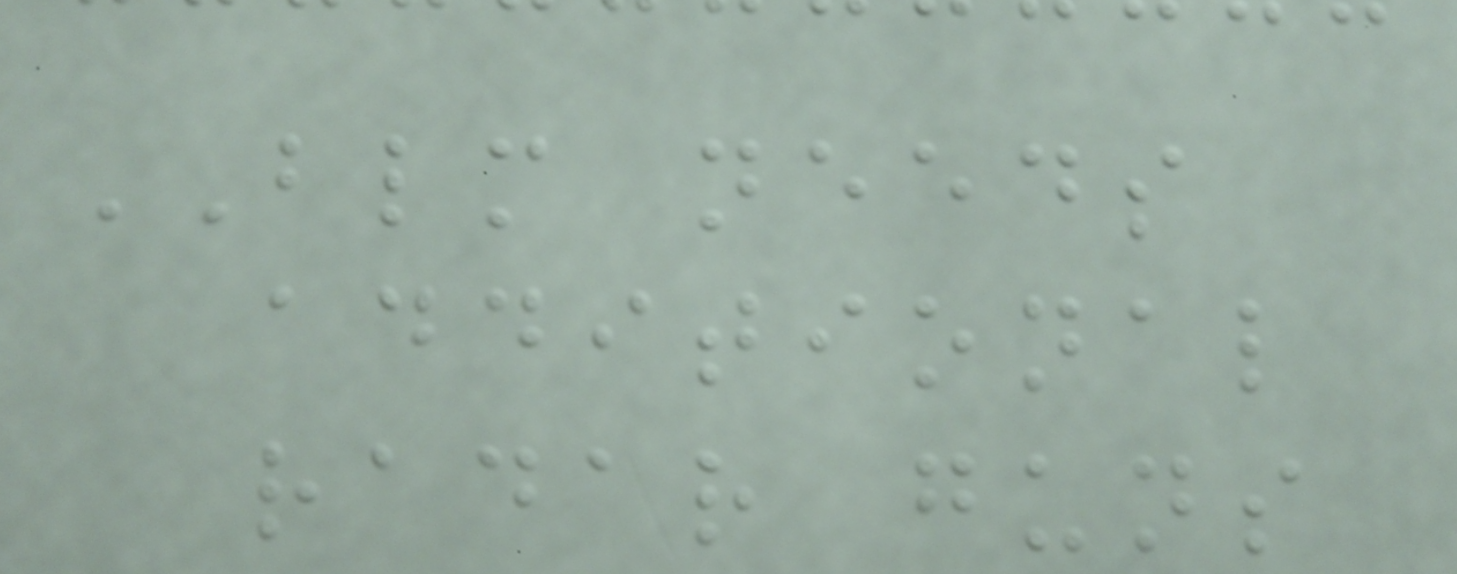BLM needs
additional
radar guns
